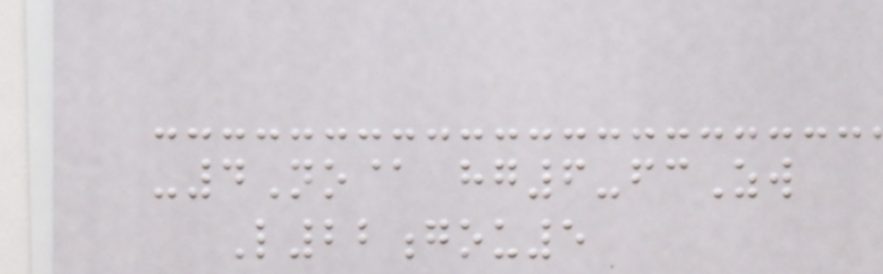-4No@ hg6-fcZw
L22gou5
